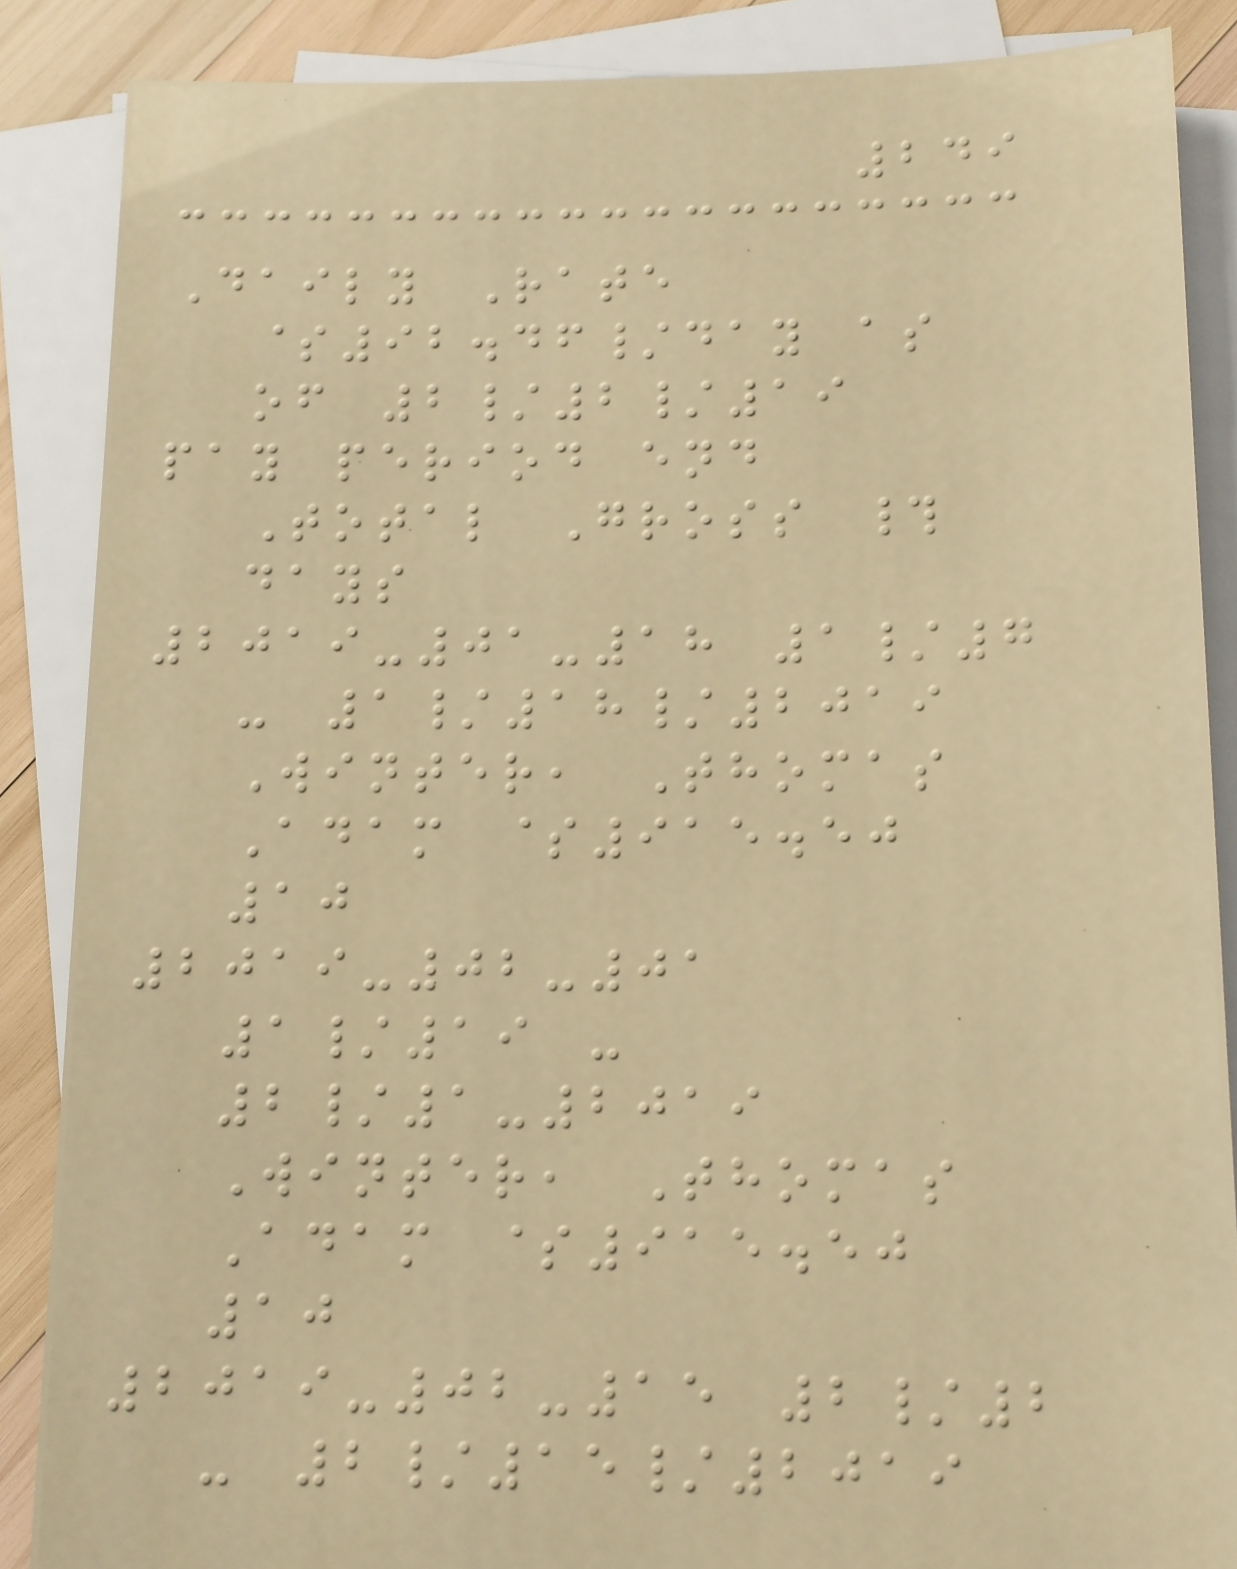249
Daily Rate
$92.46/day as
of 2/2/19
pay period end
Total Gross #
days
2019-01-18 1/7
- 1/18/2019
Winter, Thomas
Adam $915.50
10
2019-02-01
1/19 -
2/1-2019
Winter, Thomas
Adam $915.50
10
2019-02-15 2/2
- 2/15/2019
